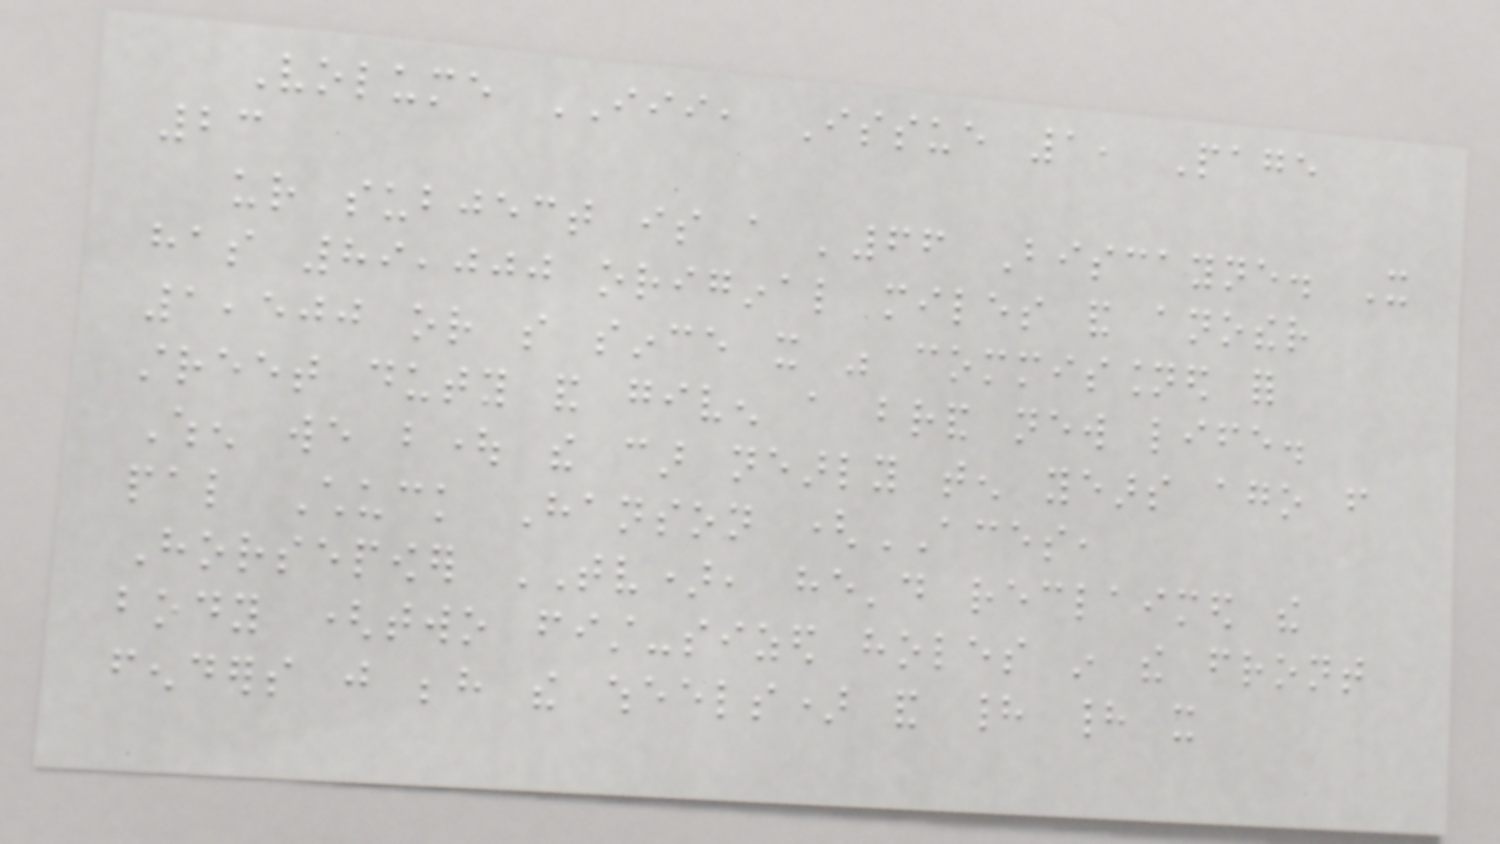Volume III, Issue 1, Page
23
ur subject is a '66 Biscayne. It
has 89,000 original miles and another
1,500 or so since it was commissioned for
street duty and given a brand new life.
When we bought the car nearly ten years ago from
pal Chuck Hanson (ACES,
Horsepower TV), he'd reclaimed the
body (two fist-sized holes in the front
fenders just behind the wheels) and had had it
